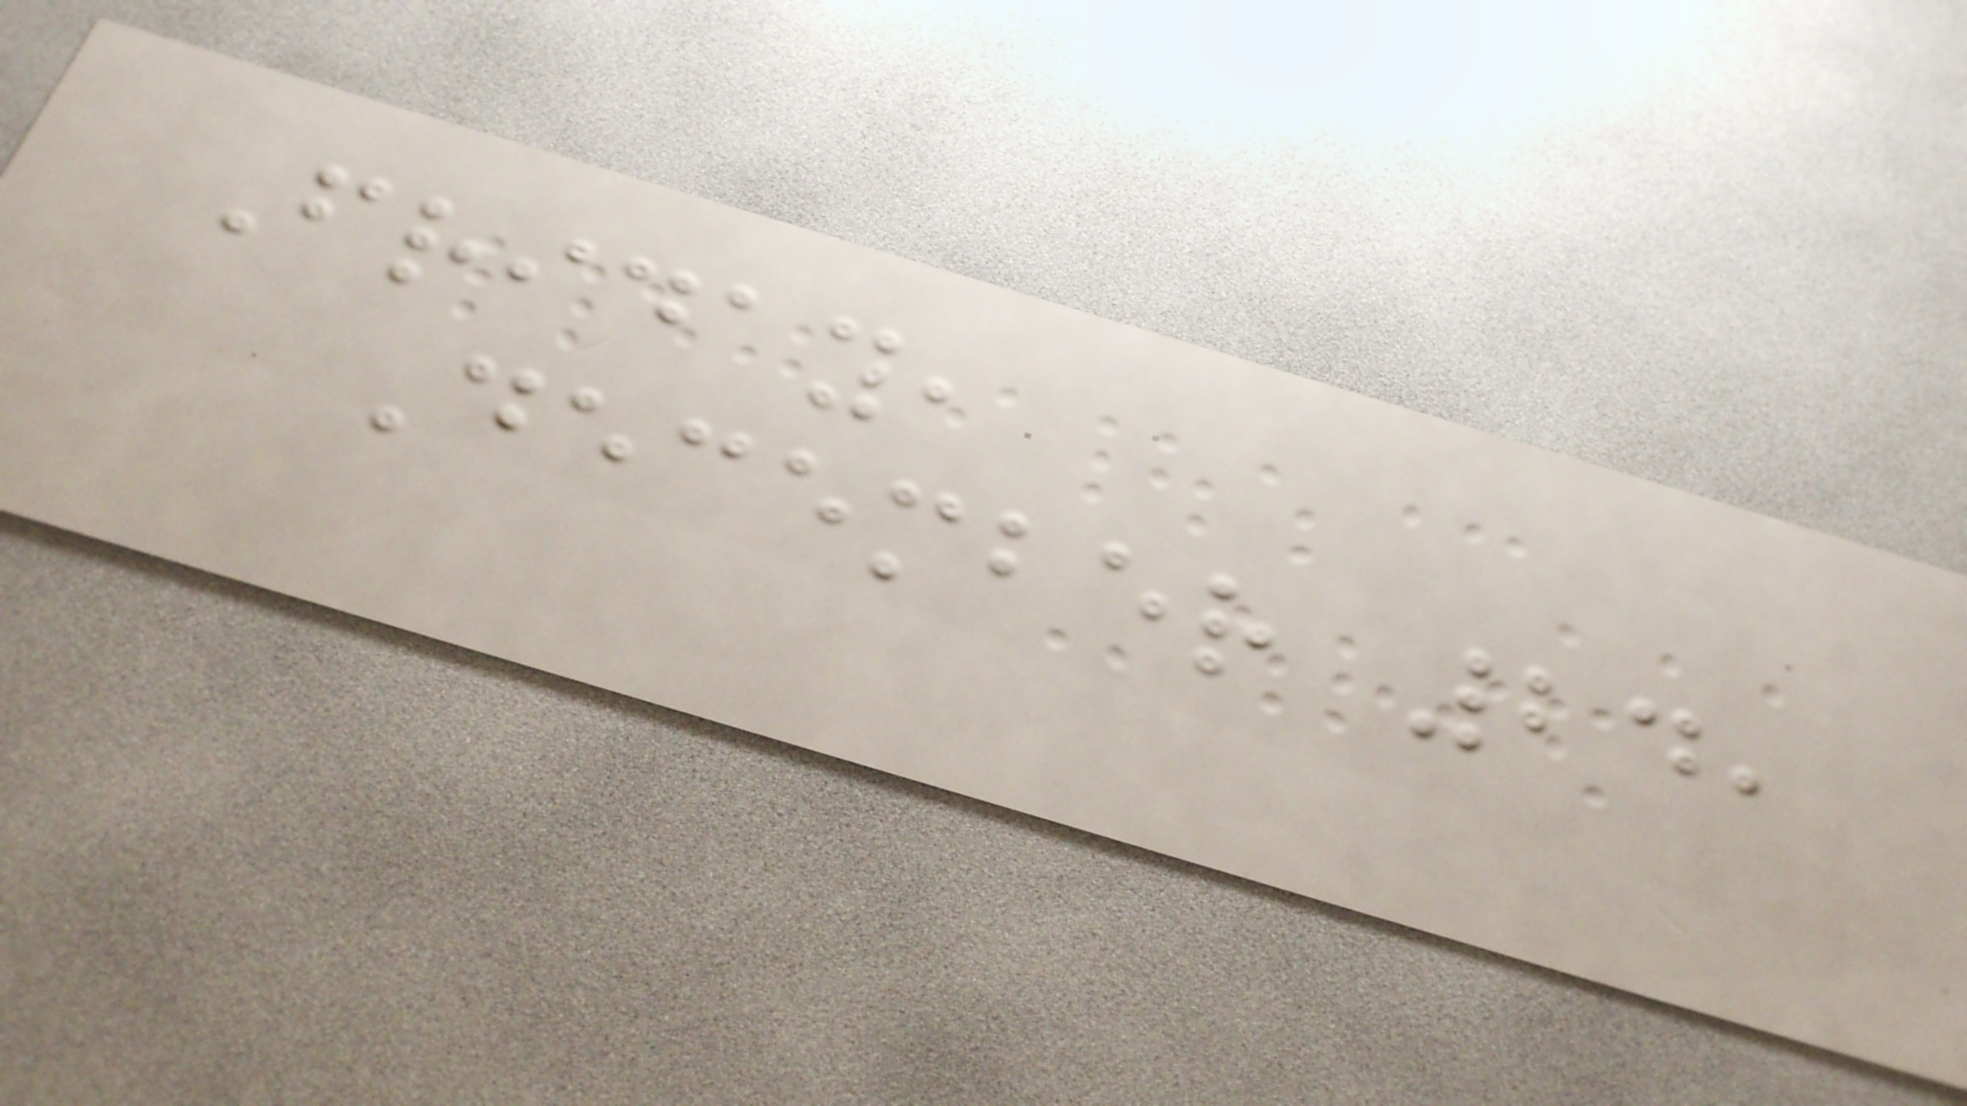Friday,
December 24,
